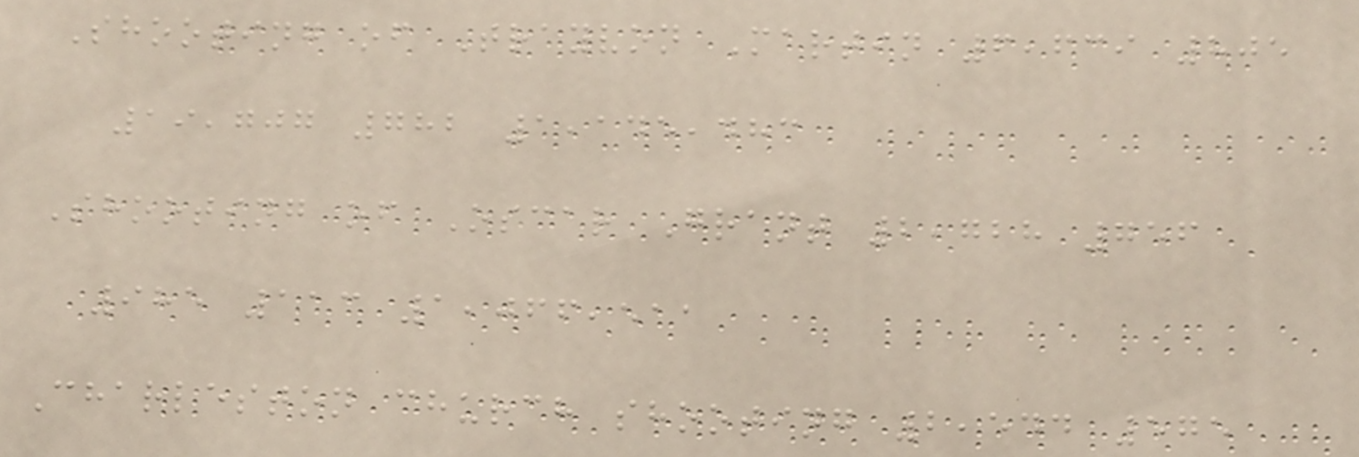Shooting of Trayvon Martin 6,639 805
19,707 782 1,145,483
Shooting of Oscar Grant 2,728 756
985 113 1,066,511
Charleston church shooting 2,544 575
